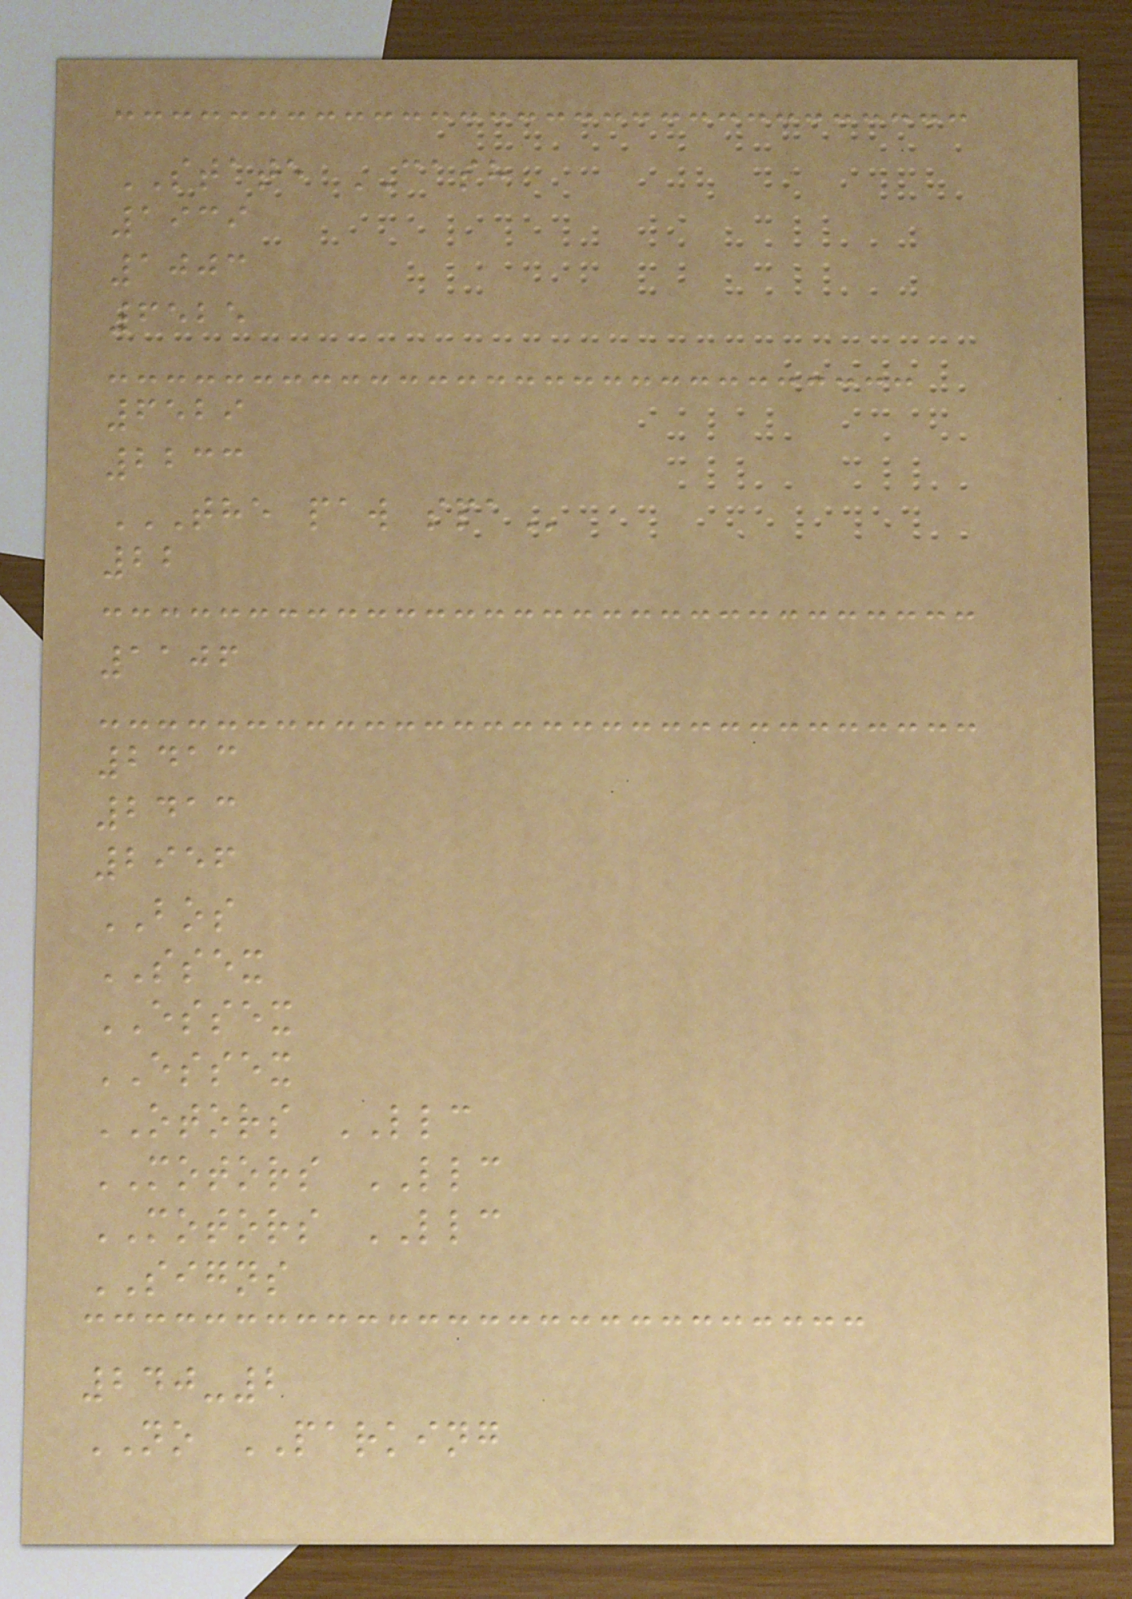STATE CASH
1939
1003
6525
6529
2233
THE PAW SPA
22
1106
2413
2413
2956
BOS
SSEX
ESSEX
ESSEX
OTORS LLC
MOTORS LLC
MOTORS LLC
SIGNS
240-2
NO PARKING
